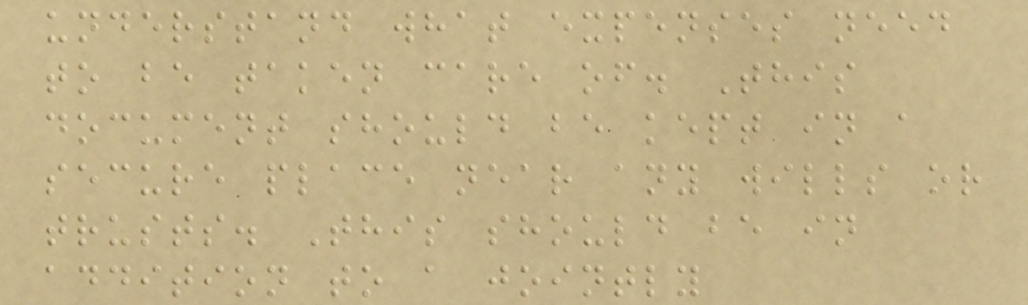understand what expenses need
to be taken care of. This
document should be kept in a
secure place near any wills or
trusts. This should be in
addition to a jointly
